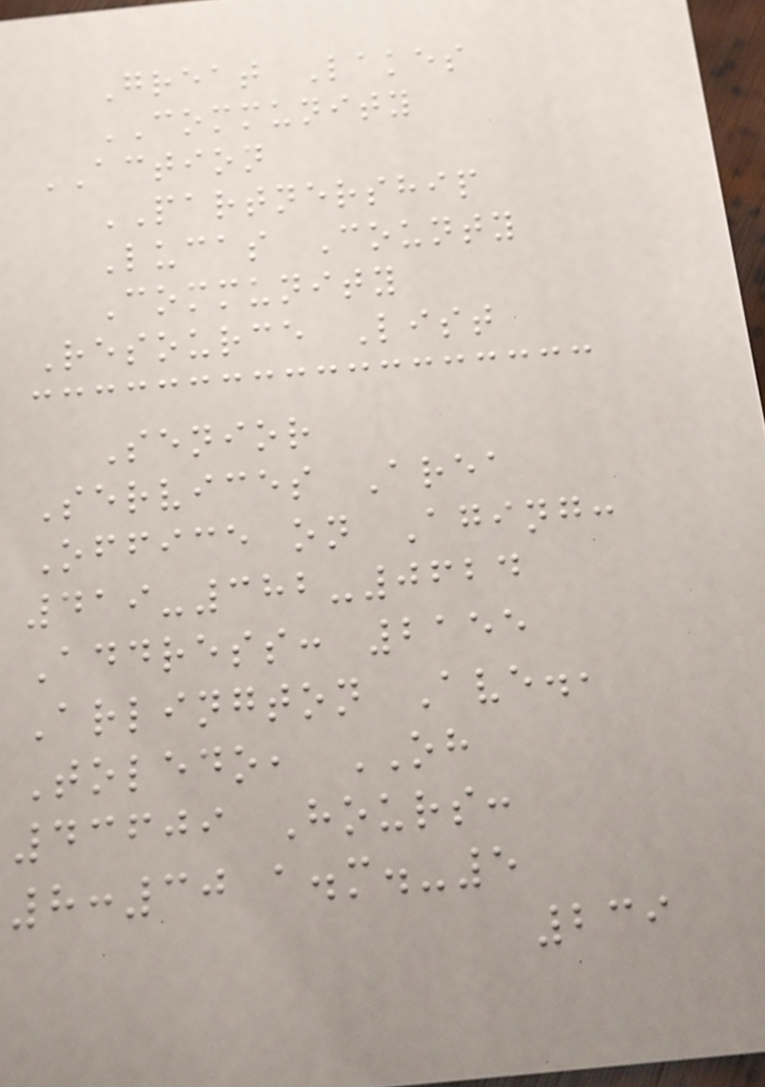Great Lakes
COMMUNITY
ACTION
PARTNERSHIP
Lucas County
Community
Resource List
Senior
Services Area
Office on Aging:
419-382-0624
Address: 2155
Arlington Ave.,
Toledo, OH
43609 Hours:
8:30 a.m.-5
239
